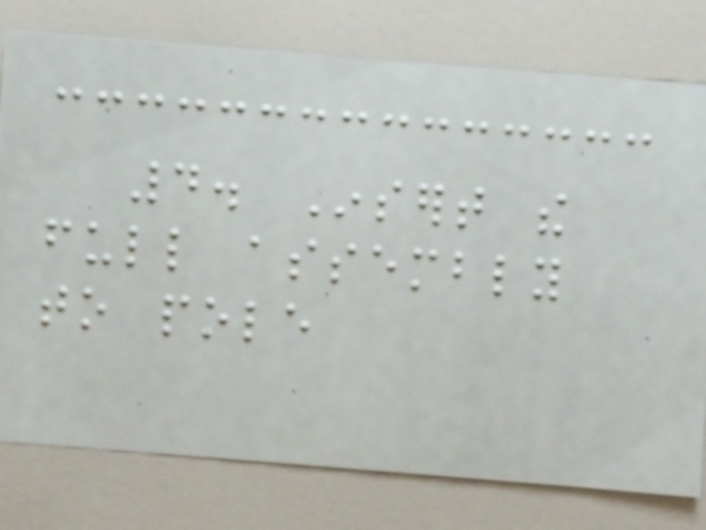4. Insert the
full assembly
to pole
